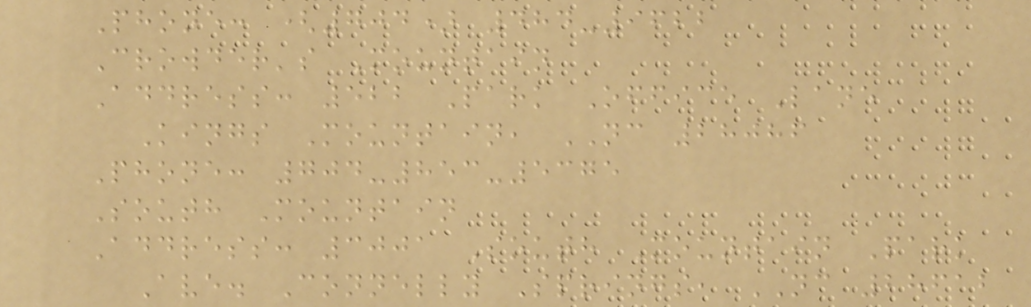Phone: (704) 484-9622
Crowder's Mountain
Address: 522 Park Office Lane
Kings Mountain, NC 28086
Phone: 704-853-5375
South Mountain
Address: 3001 South Mountain Park
Ave. Connelly Springs, NC 28612
